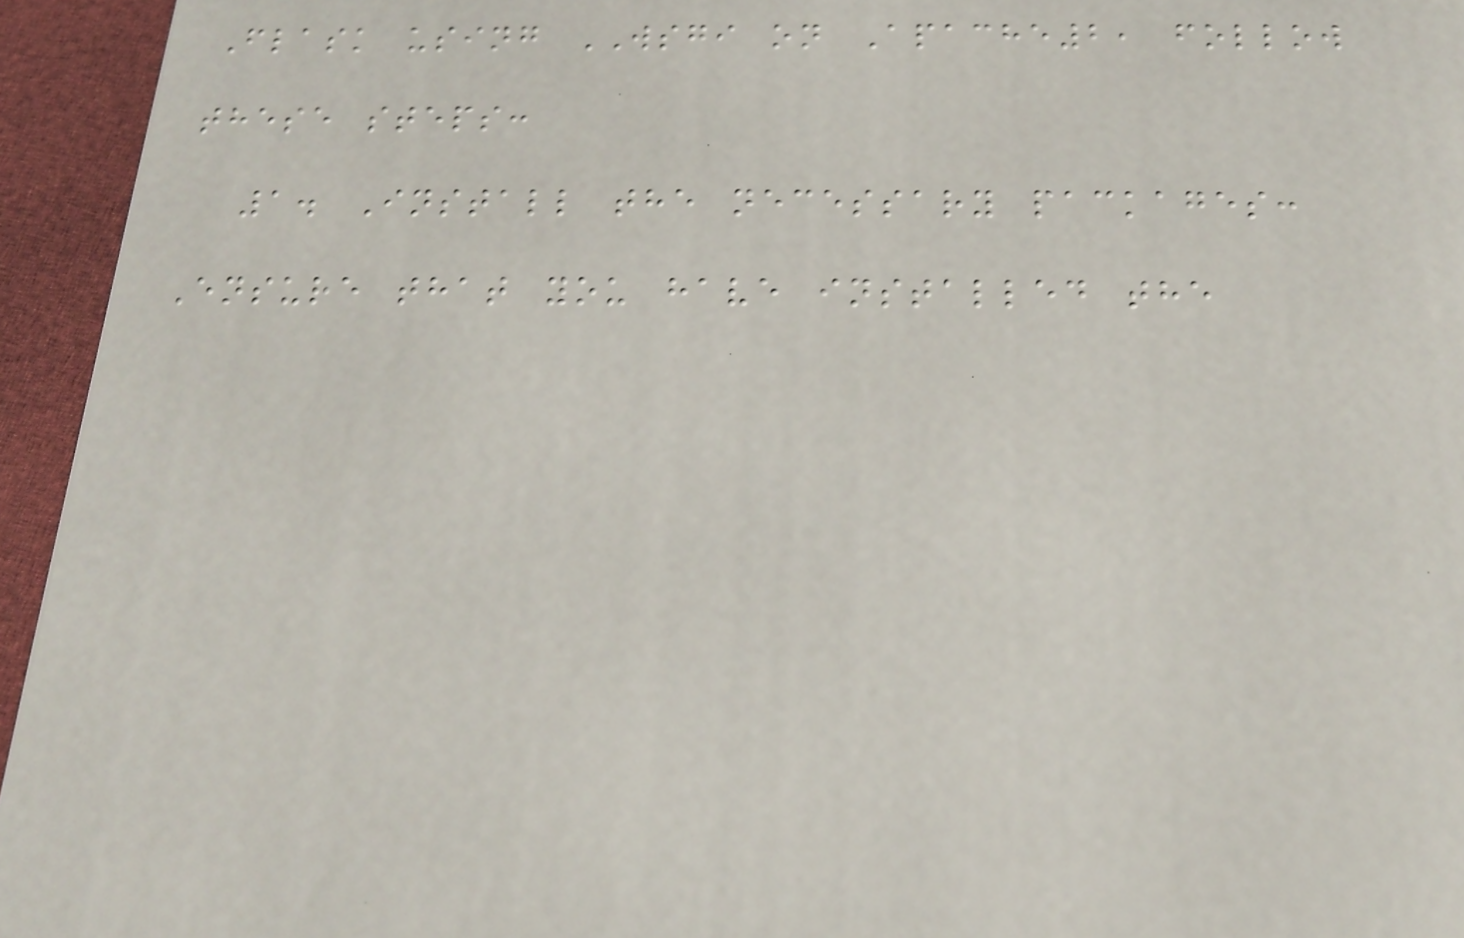Flask using WSGI on Apache2, follow
these steps:
1. Install the necessary packages:
Ensure that you have installed the
